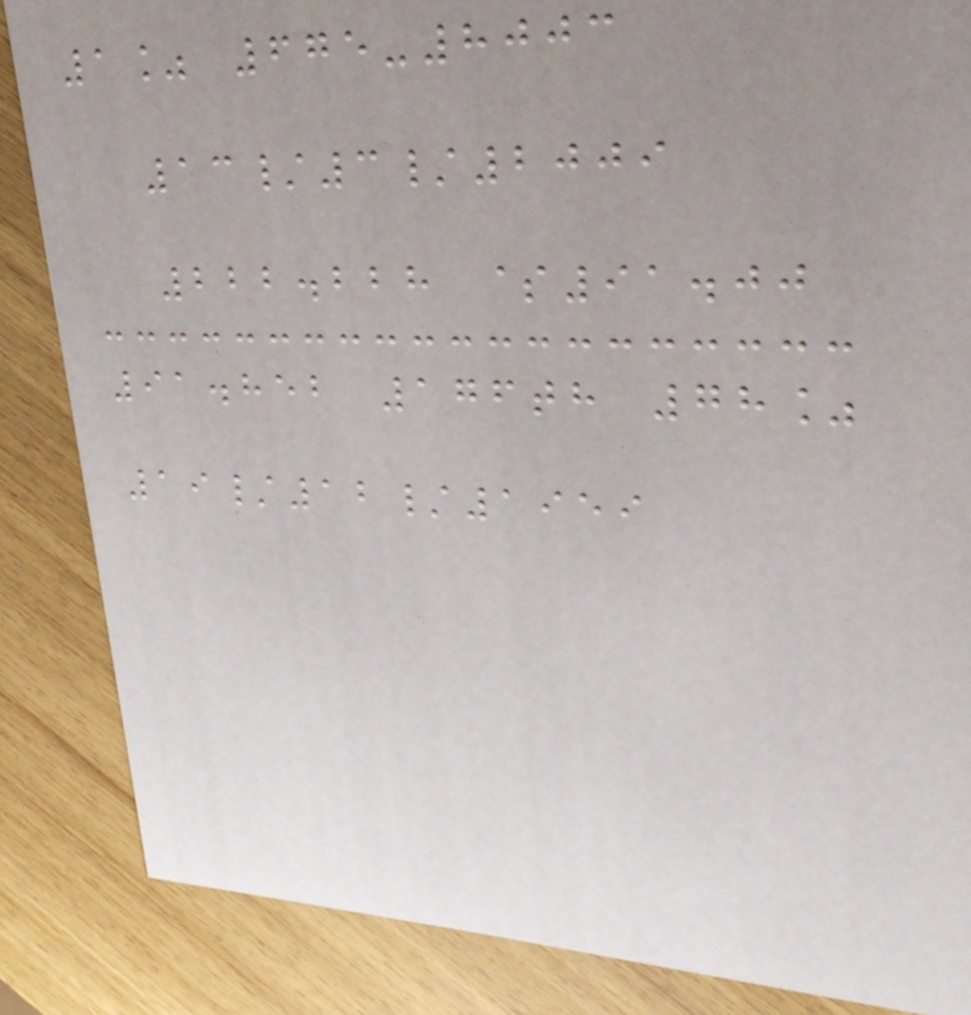1% 675-8003
13/3/2009
222.228 $91.00
91.852 176th 78%
19/12/1959
